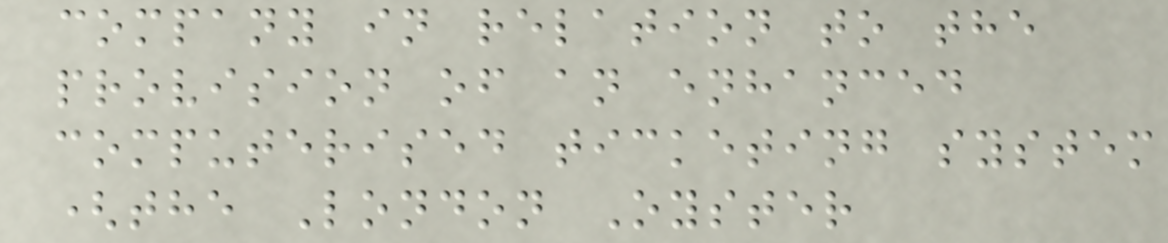company in relation to the
provision of an enhanced
computerised ticketing system
(the London Oyster
